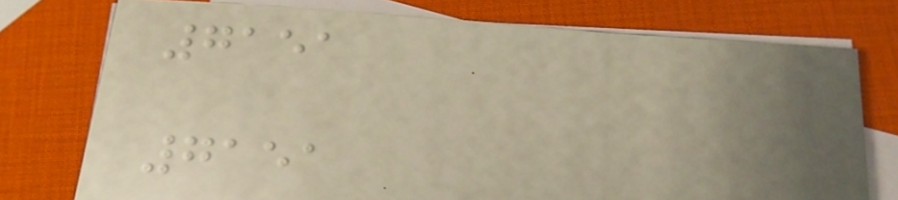7151
7151
